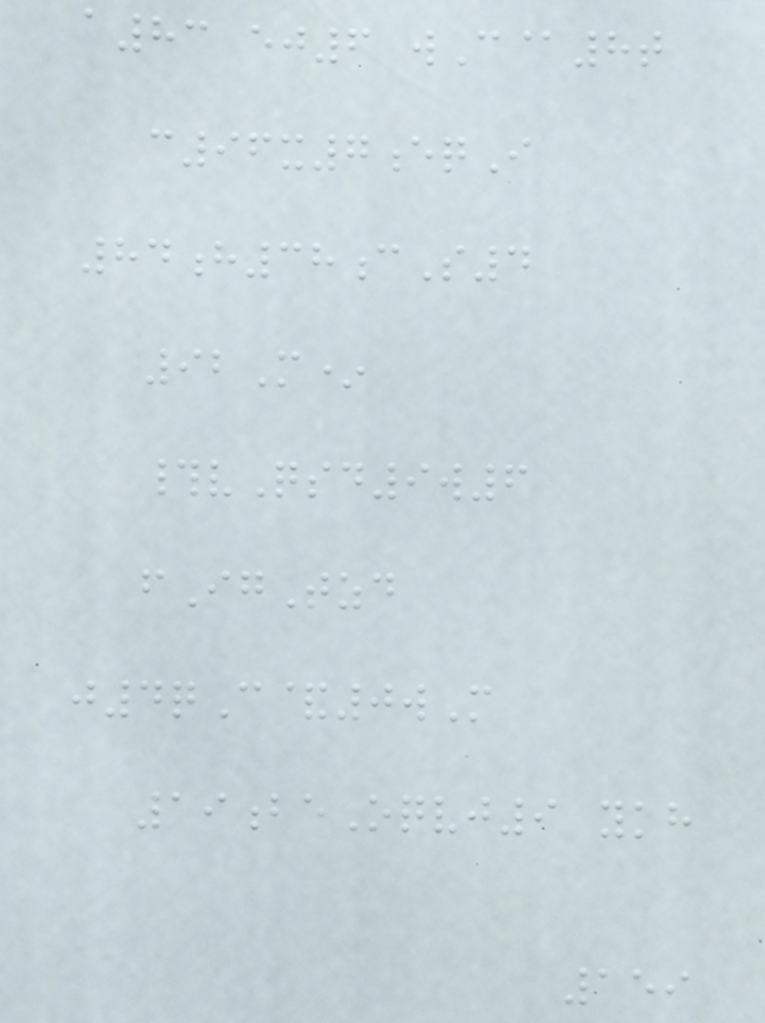a83 ej6 wC@8t
c96x7eqI
84h38cS4
92M*
#vQsd9w6
fIgTzd
j4qC&0wM
19beOqvj9 ykh
159
